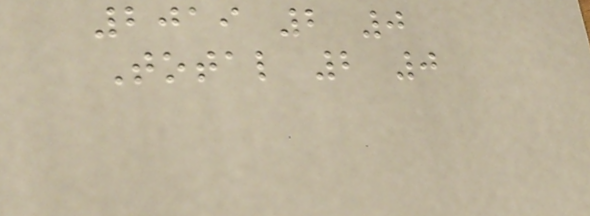2019 2 0
Total 2 0
